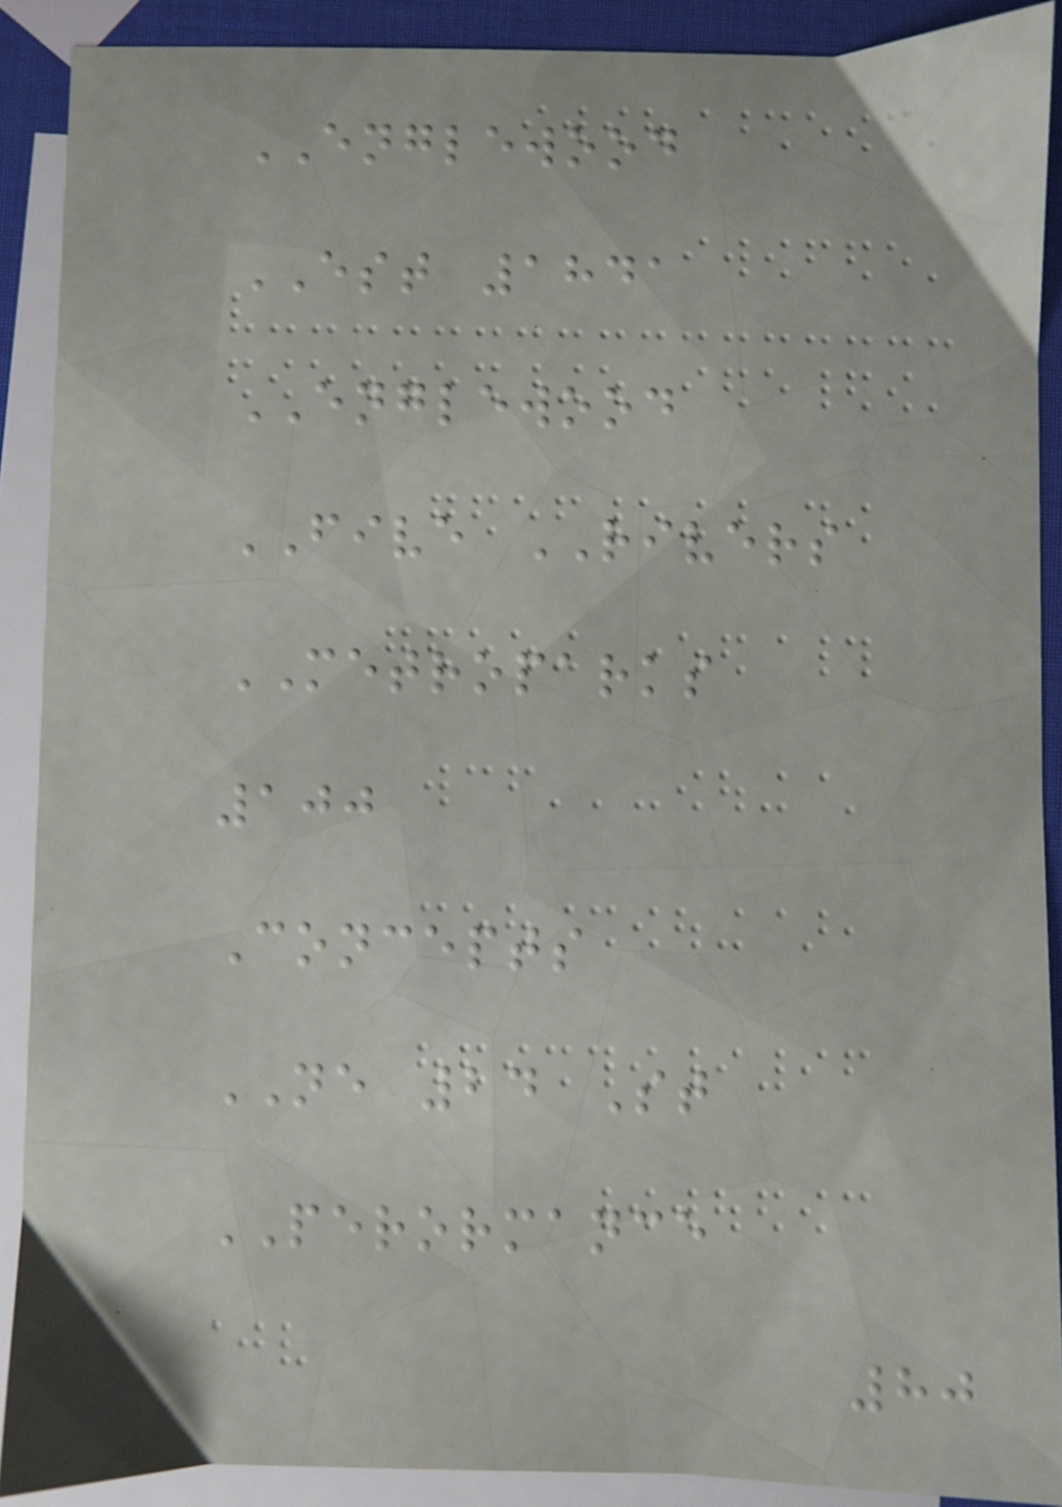ENGLEWOOD
EST 1841
ENGLEWOOD
FIVE RIVERS
METROPARKS
100
Concepts
NE 24 St
PERORMANCE
80
